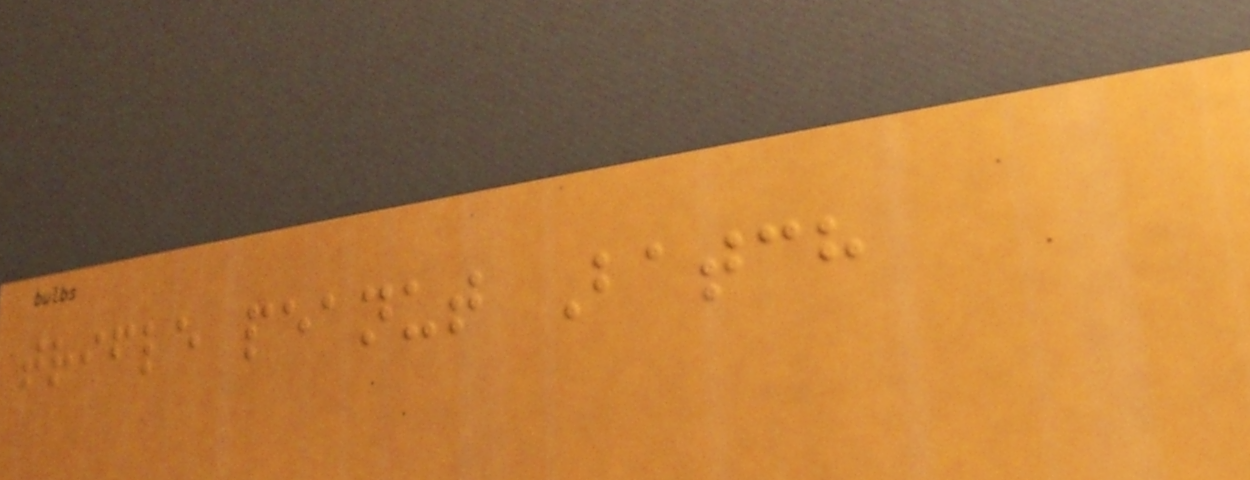trifle peanut Batch
